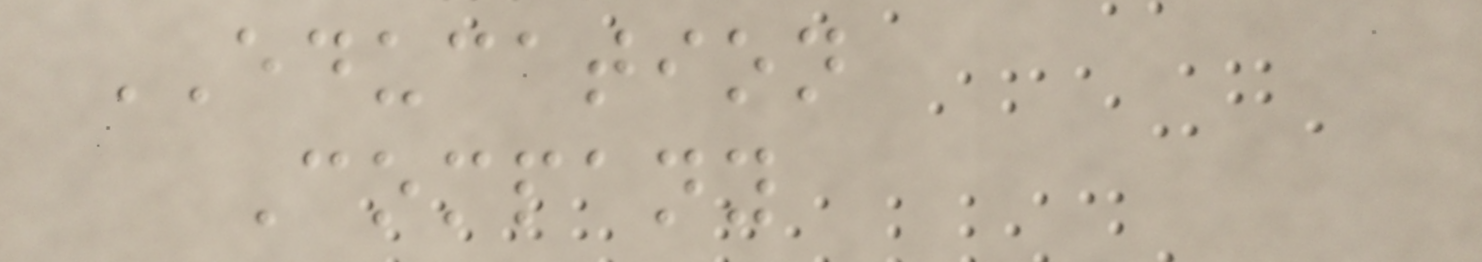EDUCATION
Company
